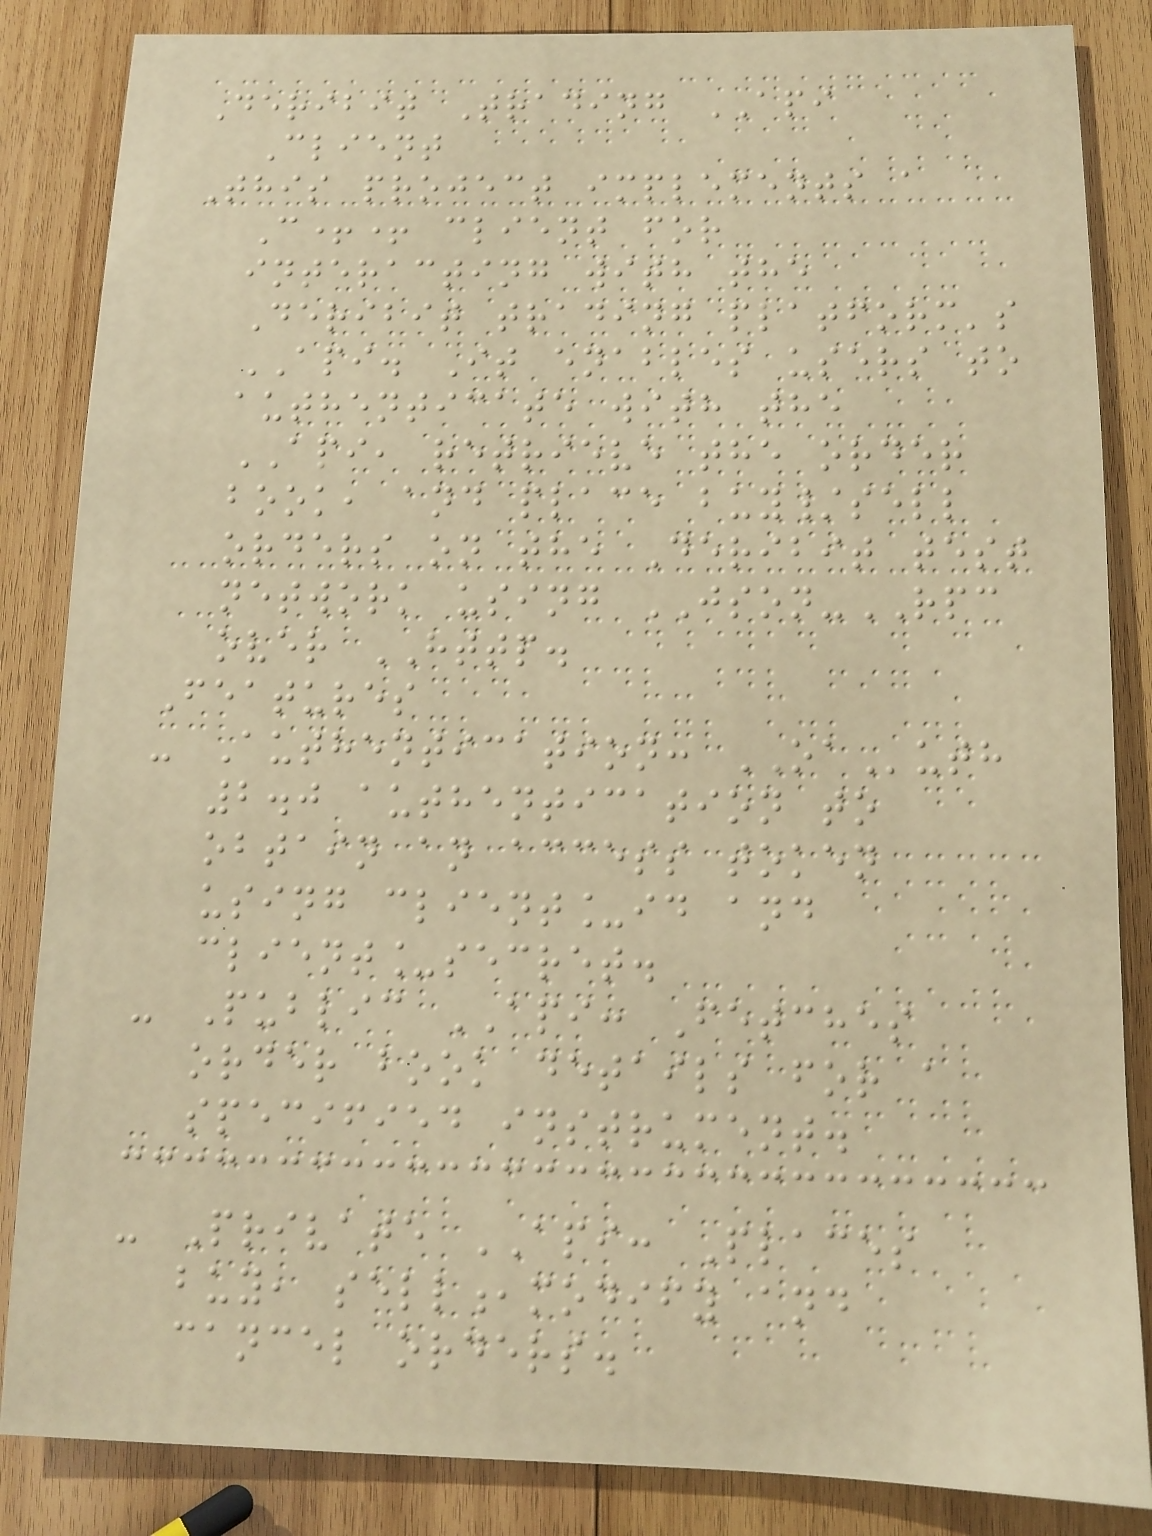Deribit Trading API
Client
This project implements a
C++ client for
interacting with the
Deribit trading platform's
API. It enables users to
authenticate with the
API, retrieve the order
book, and place buy/sell
orders on the Deribit test
network using JSON-RPC
over HTTP.
Features
- Authentication: OAuth
2.0 authentication to
obtain an access token
using client_id and
client_secret.
- Public API: Fetches
order book details for a
specified instrument.
- Private API: Places
buy, sell,modify and
cancel orders.
